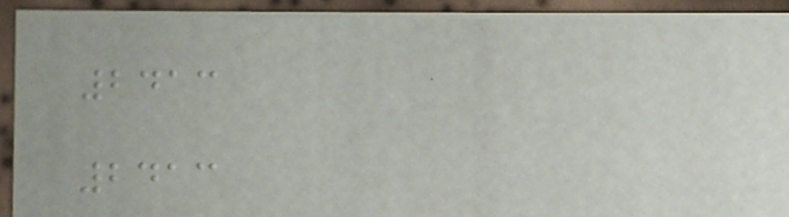2413
2413
